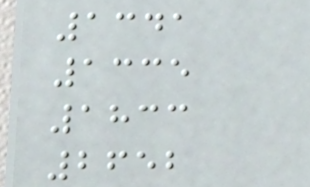1341
1335
1833
2652
